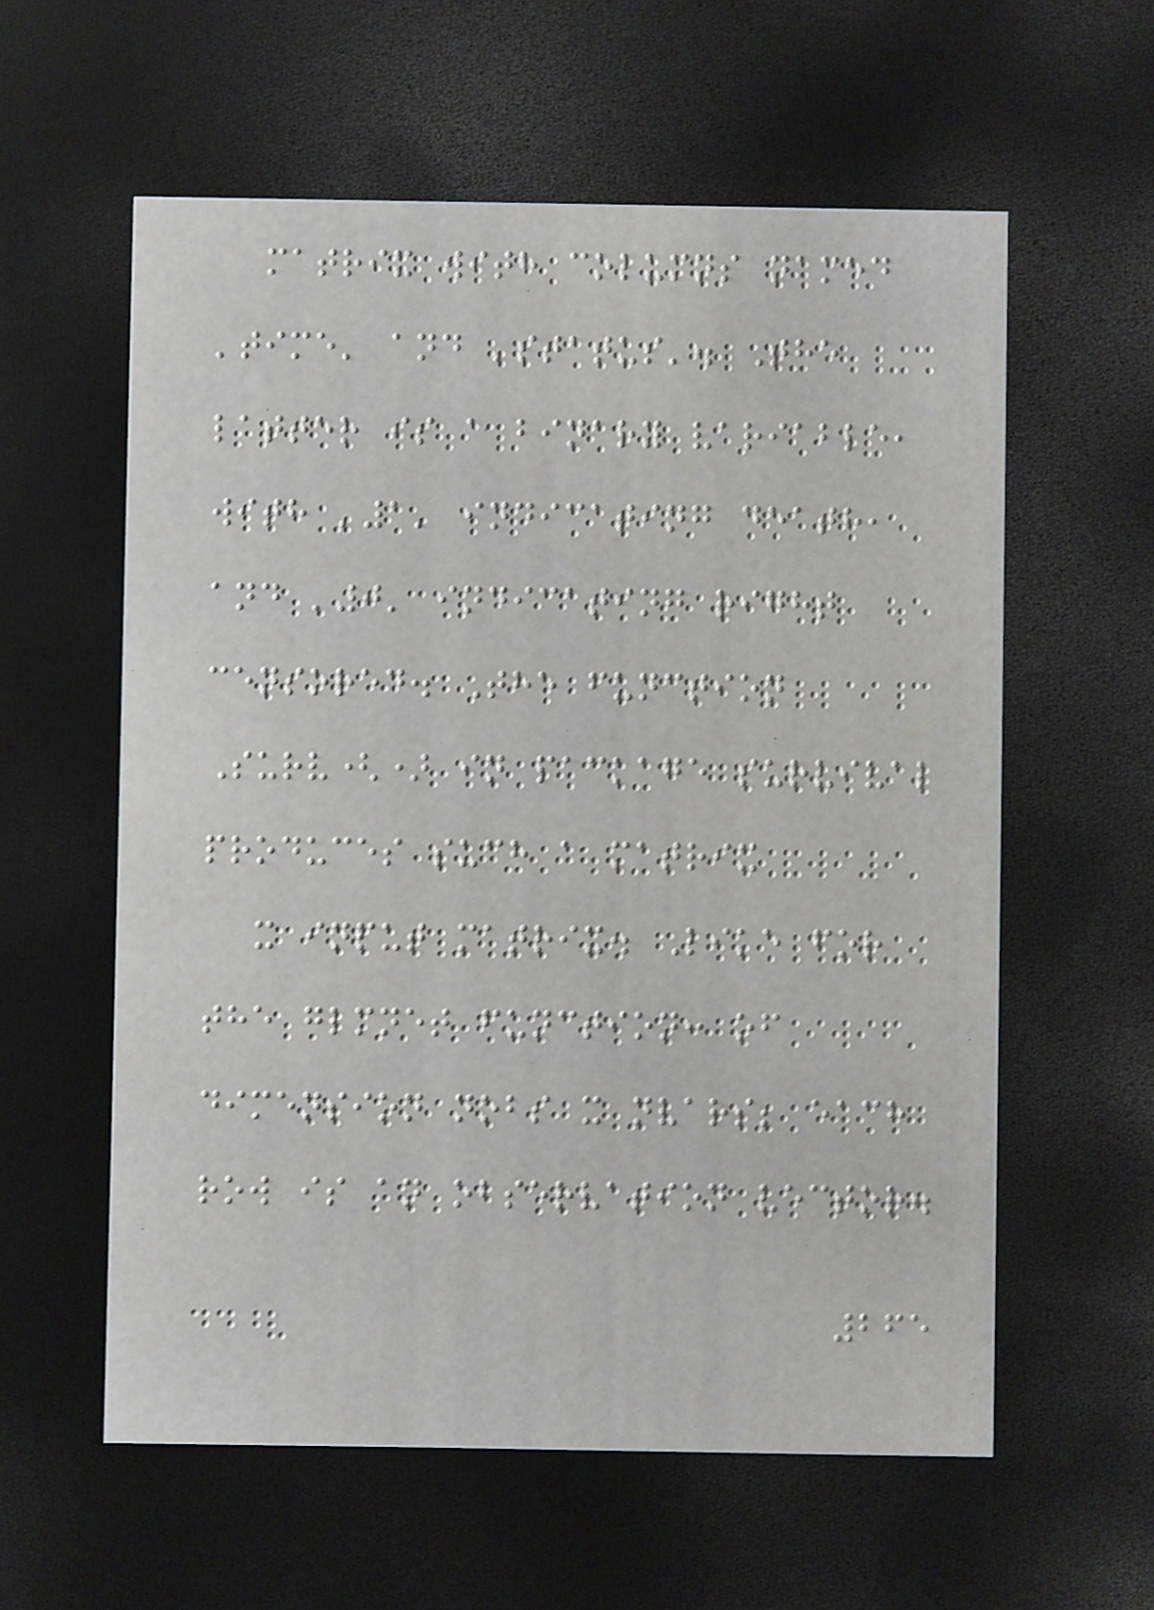matrix with columns named
'time' and 'status'. The
latter is a binary variable,
with '1' indicating death,
and '0' indicating right
censored. The function
Surv() in package survival
produces such a matrix
x input matrix. Like for
the glmnet function: of
dimension nobs x nvars; each
row is an observation vector.
265
